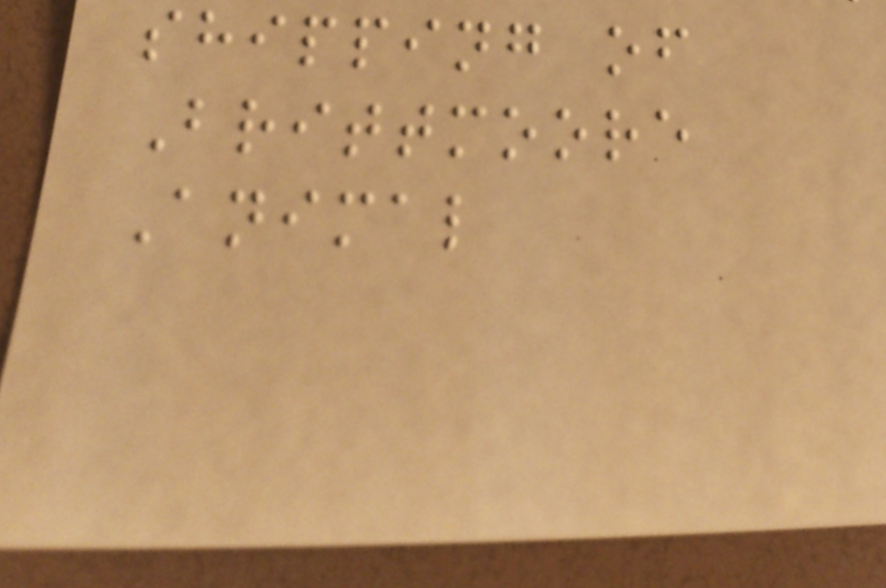shipping of
Brittmoore
Animal
